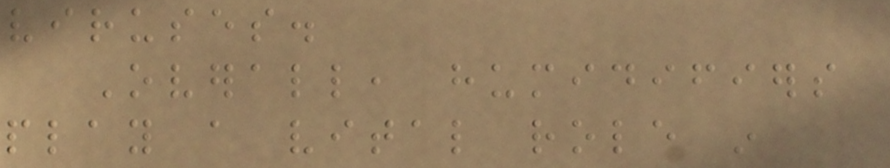viruses.
Overall, humidifiers
play a vital role in
